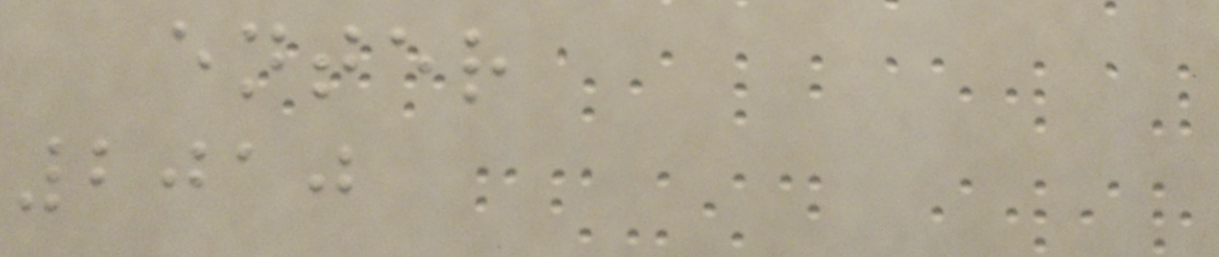enter
2010
